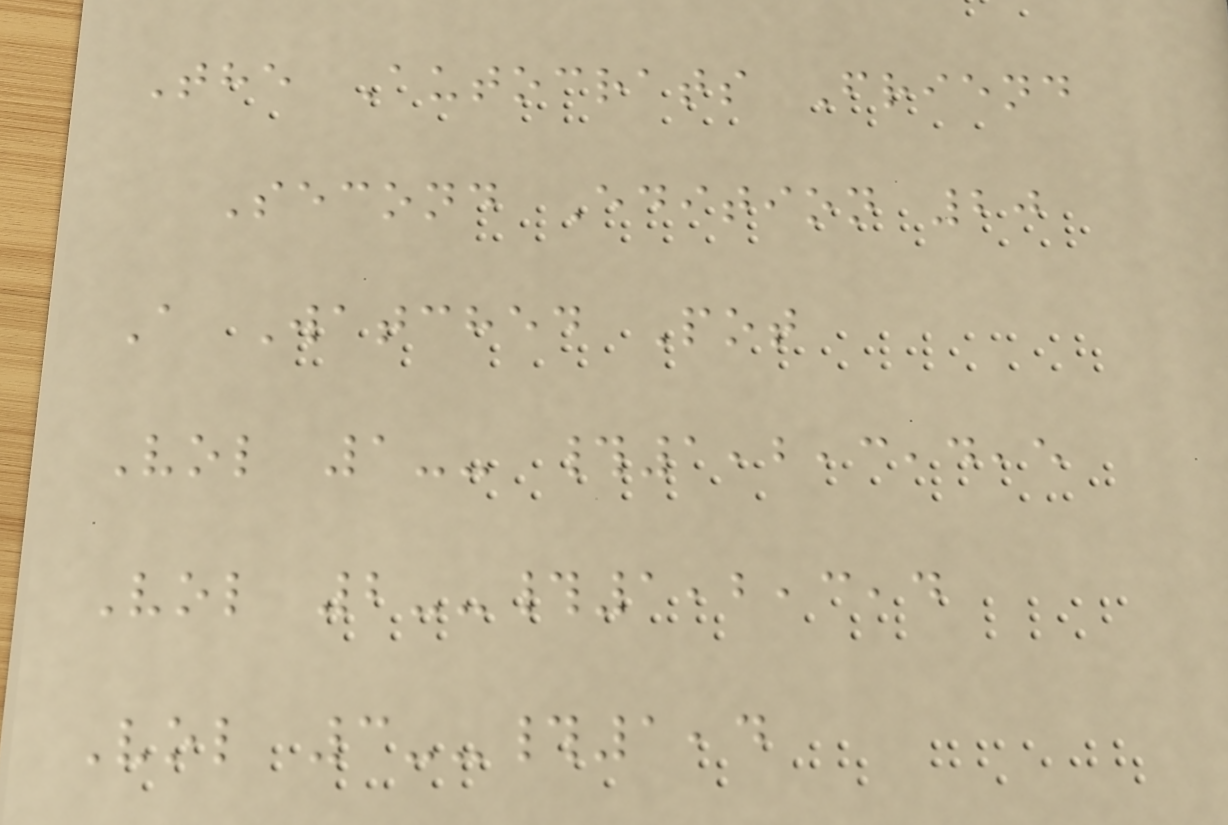The Autocrats Friend
Second Edition 20
A Watched Pot
Vol 1-- #1,2,3,4,5
Vol 2--#1,2,3,4
Vol 3--#1,4
